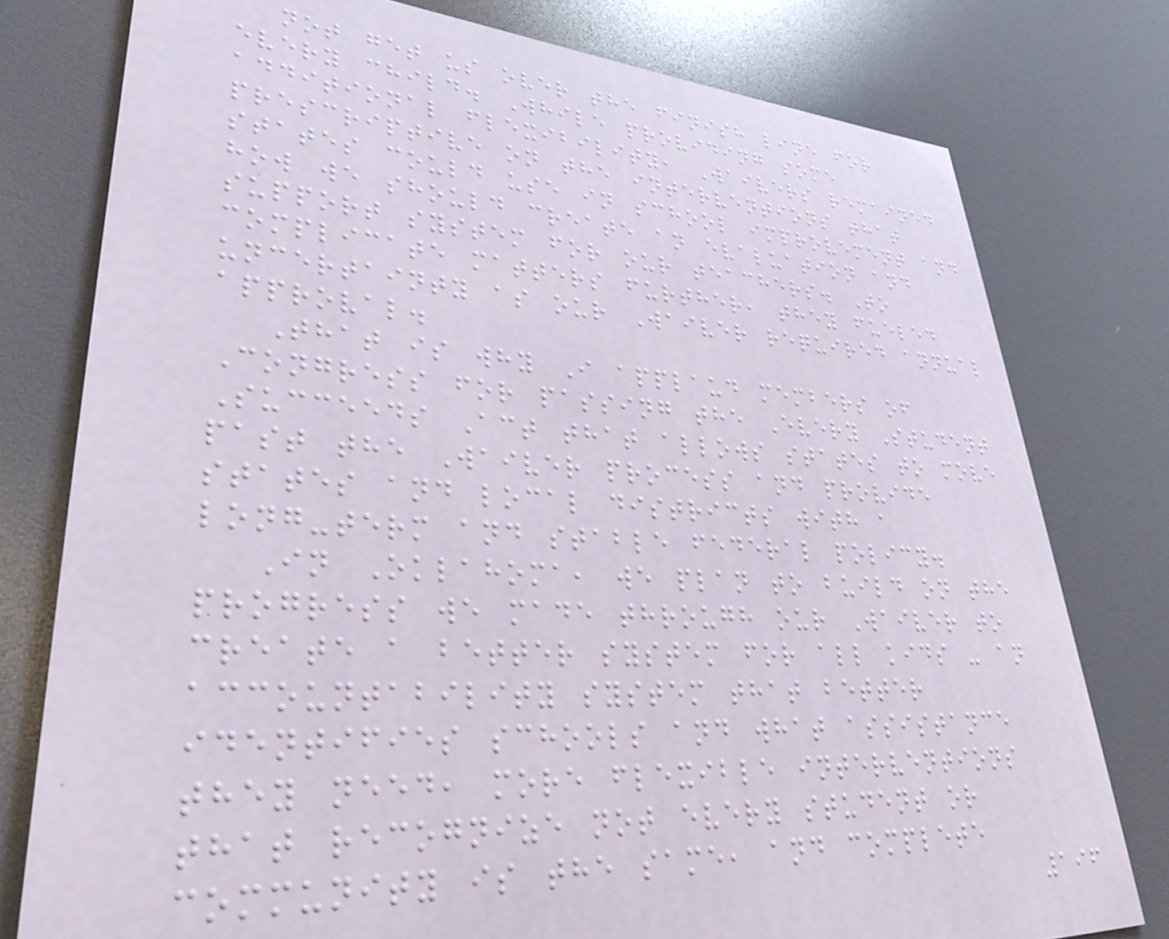not get us over the finish line for
every child. While providing some
additional flexibility, Waivers remained
prescriptive on the interventions that
states could use in school improvement and
how we should create an evaluation and
support system for our teachers. To
complicate matters further, they fueled
uncertainty as our Waiver required annual
approval.
That is why I applaud members of
Congress for passing the Every Student
Succeeds Act that allows states to move
past the Waiver process and provide
states and local districts with a
long-term and stable federal policy.
In Oklahoma, we plan to build on the
progress we made through our Waiver to
create a better system for all kids - an
accountability system that better
identifies schools and what assistance
they need, more flexible interventions
that recognize not every student or
community is the same, and complete
196
